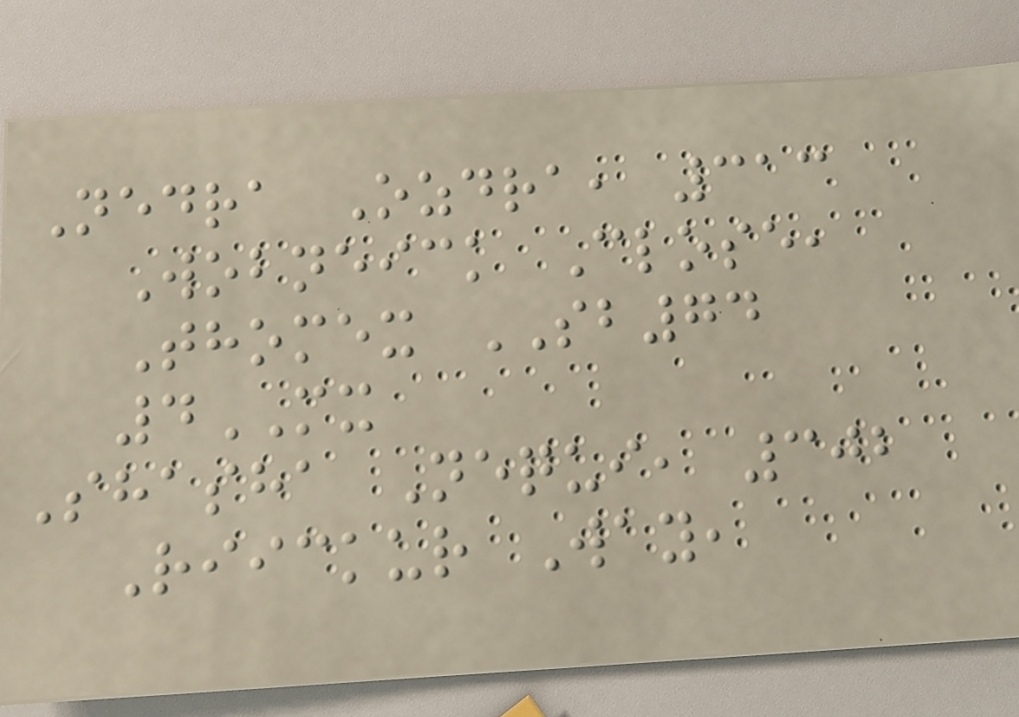Nedra Ozdra, 313
Wobneick Close,
Thomex SB74
4MX
Shasha Nequi, 302
Riickur Way,
